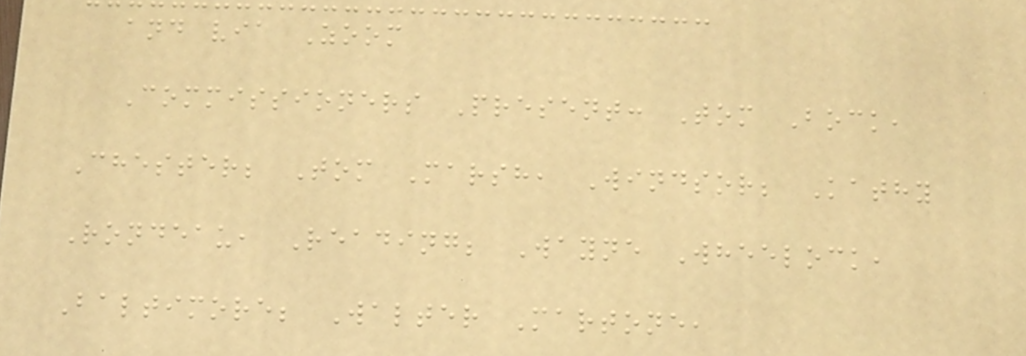and via Zoom
Commissioners Present: Tom Bock,
Chester; Tom Marsh, Windsor; Kathy
Rondeau, Reading; Wayne Wheelock,
Baltimore; Walter Martone,
